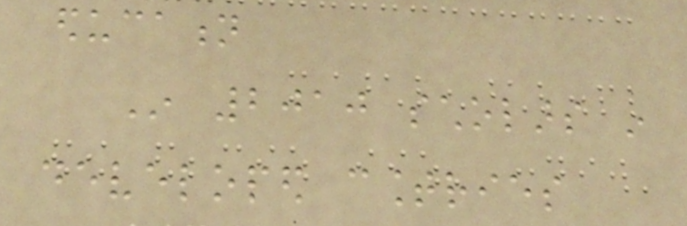education
In 2010 scholars in
developed countries
